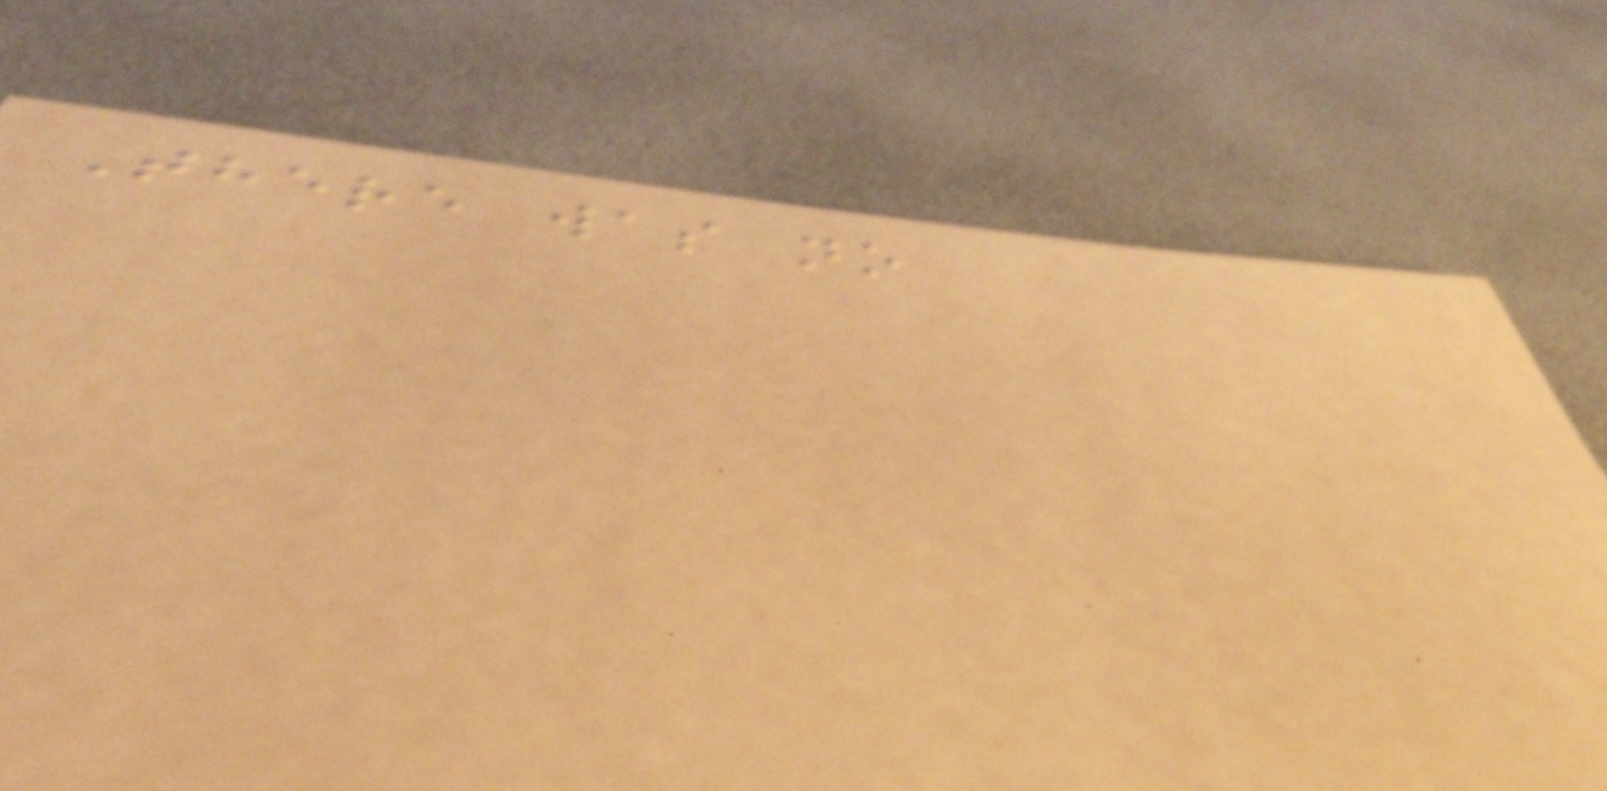There was no
